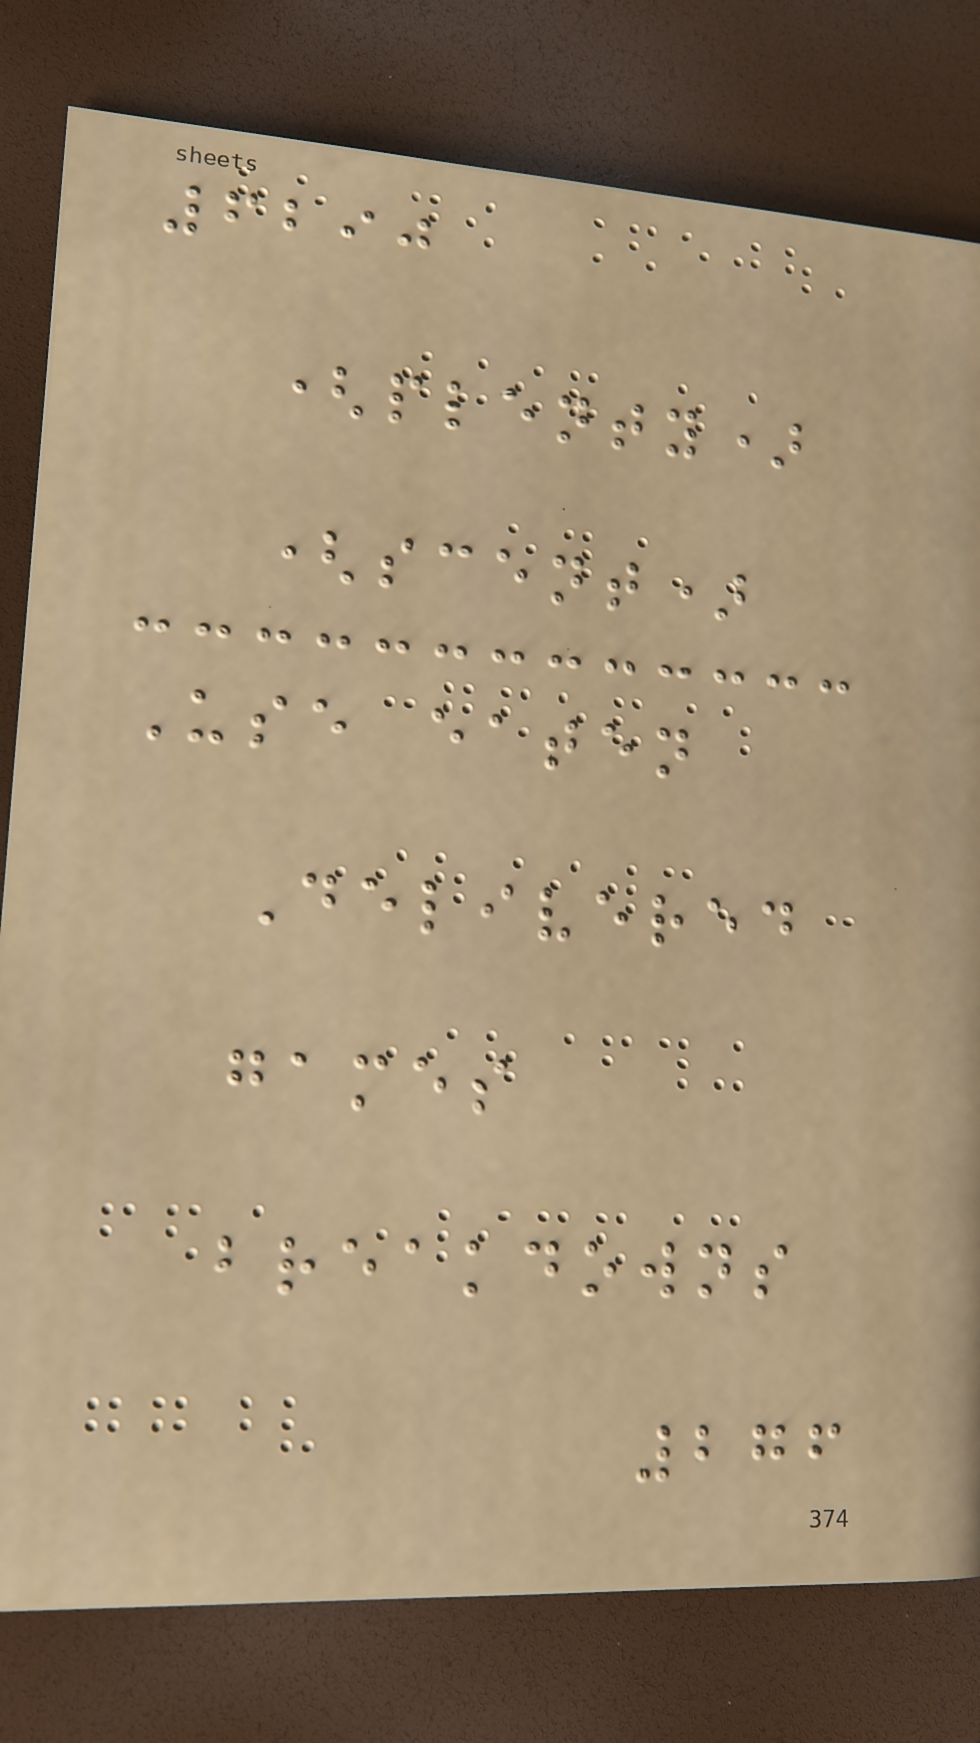6290
(plenty)
(scent)
Use eaten
Delivered
games
breakdowns
276
